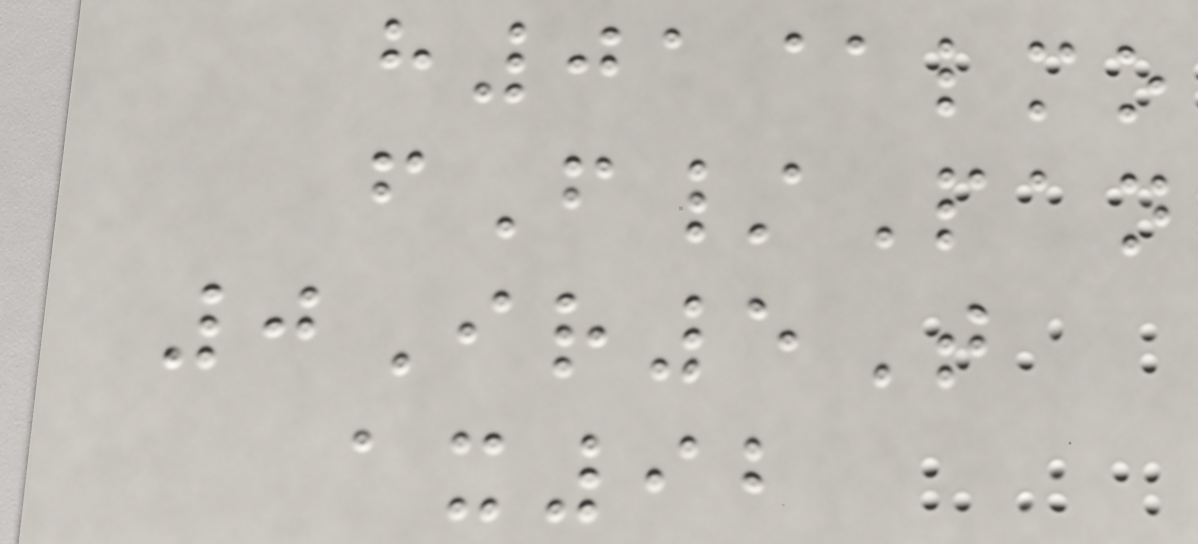h01@lmo
fF/Pan
0Ir5T
ax92
